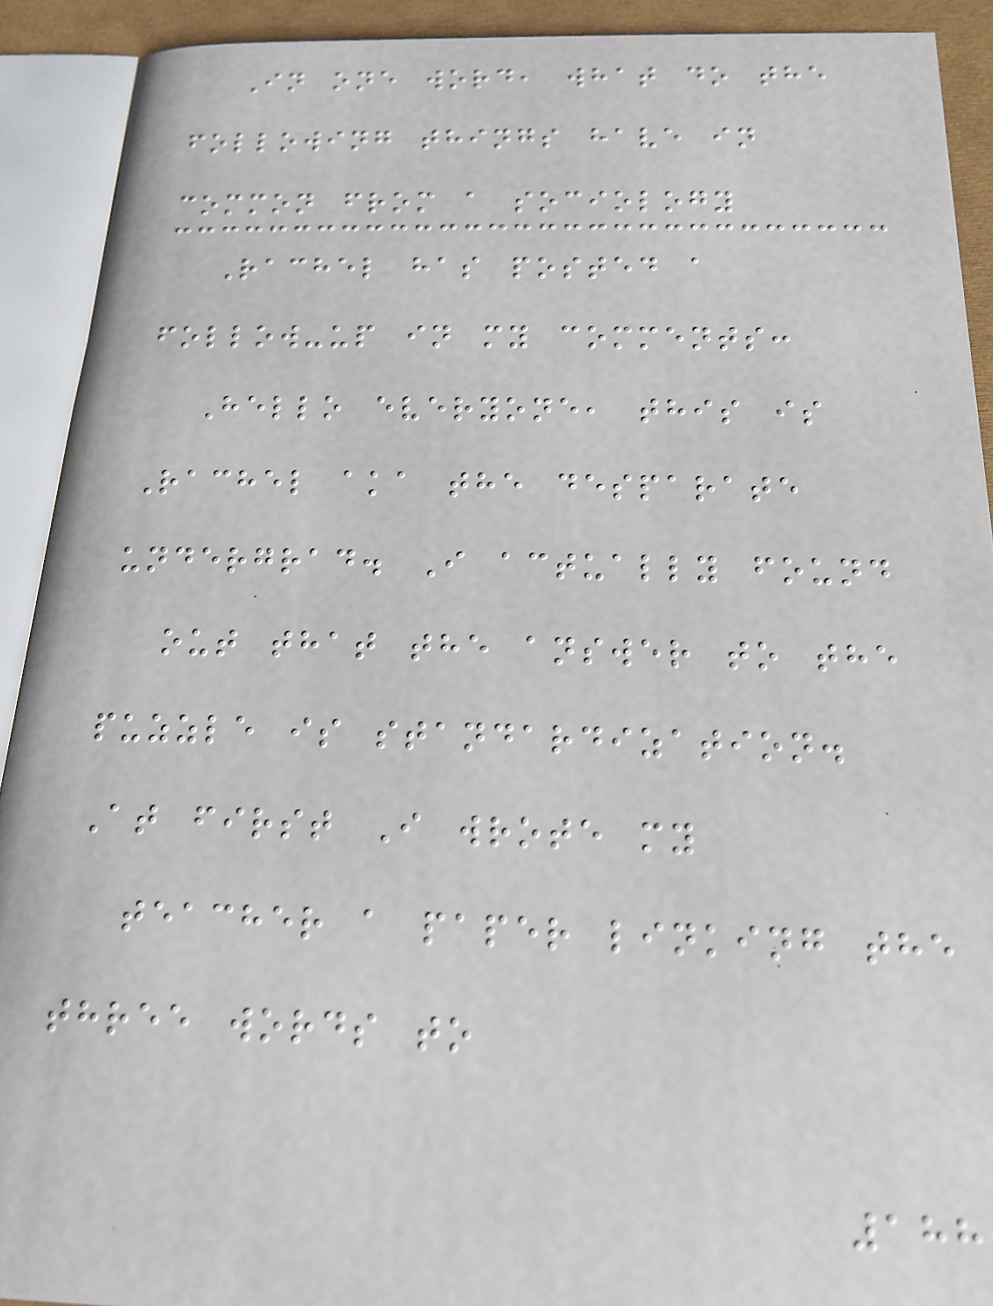In one word, what do the
following things have in
common from a sociology
Rachel has posted a
follow-up in my comments:
Hello everyone, this is
Rachel aka the desparate
undergrad. I actually found
out that the answer to the
puzzle is standardization.
At first I wrote my
teacher a paper linking the
three words to
188
